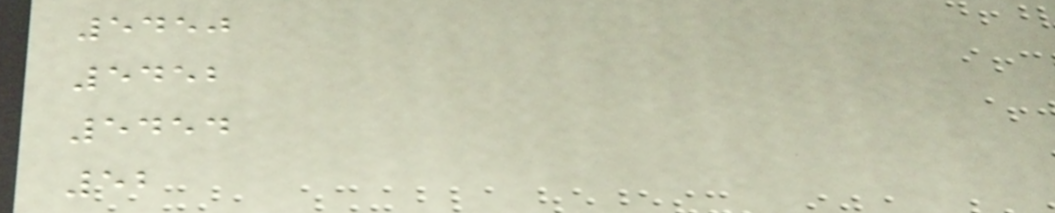5450
5452
5454
52
